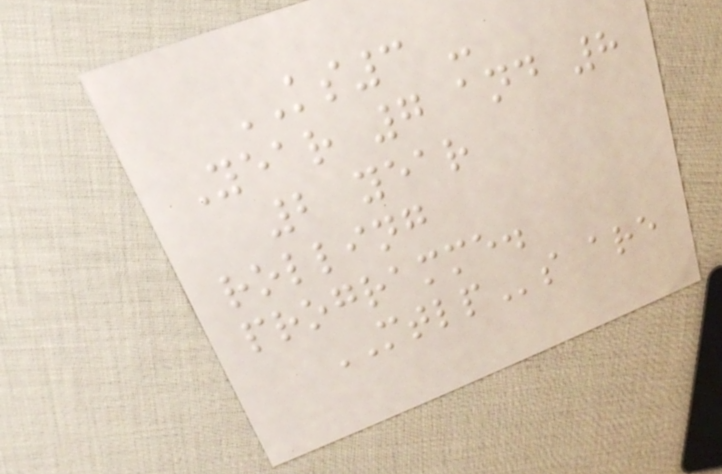KS3 -
Year 7 and 8
2 year
rolling
programme.
MTLPs are
